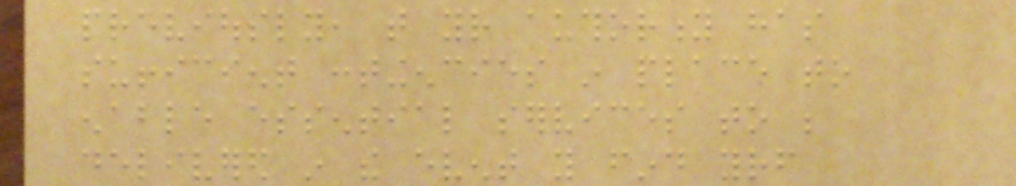previously, that your authority has
sufficient contingencies in place to
enable essential services to be
delivered in the event you find yourself
